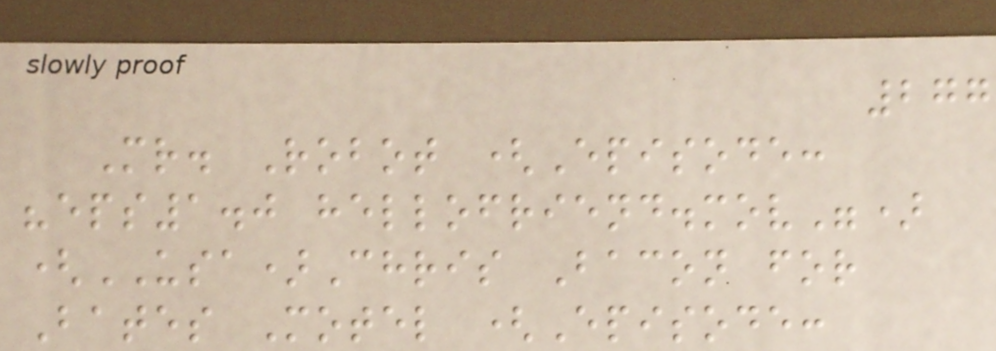277
Mr. Robot (Episode:
"eps1.0 hellofriend.mov")
(USA)Chris Bacon for
Bates Motel (Episode:
